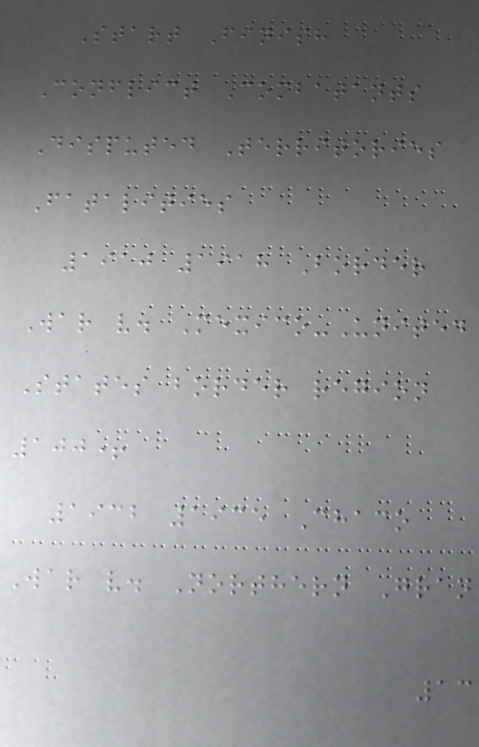Start Finish
Conflict Combatants
Disputed Territories
Fatalities
1910 1918 Border
War v. Mexico-United
States border region
100+
1932 1935 Chaco
War v. Northern Gran
13
